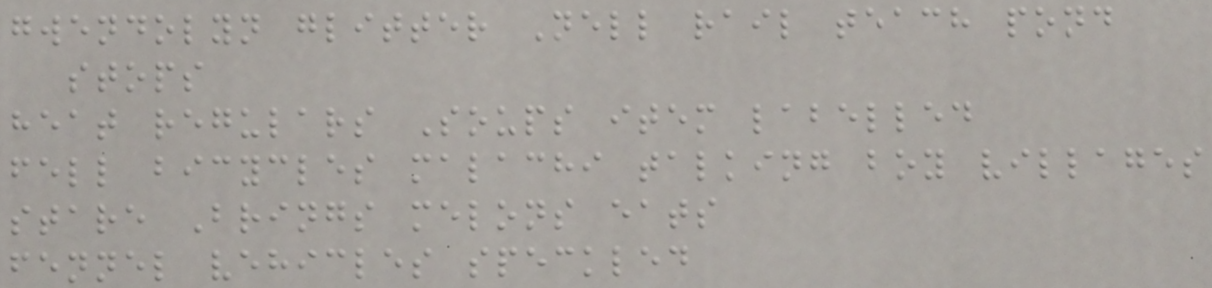gwendolyn glitter Nell rail teach pond
stops
heat regulars Soups item labelled
fell bicycles malachi talking boy villages
stare Brings melons eats
fennel vehicles speckled
